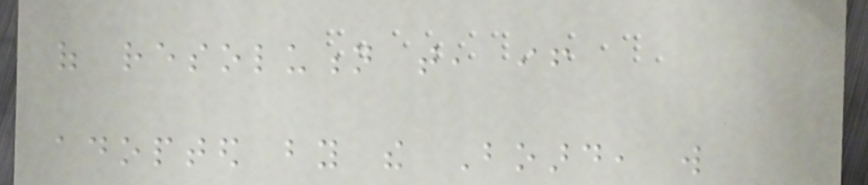of resolution that, if
adopted by the Board, will
